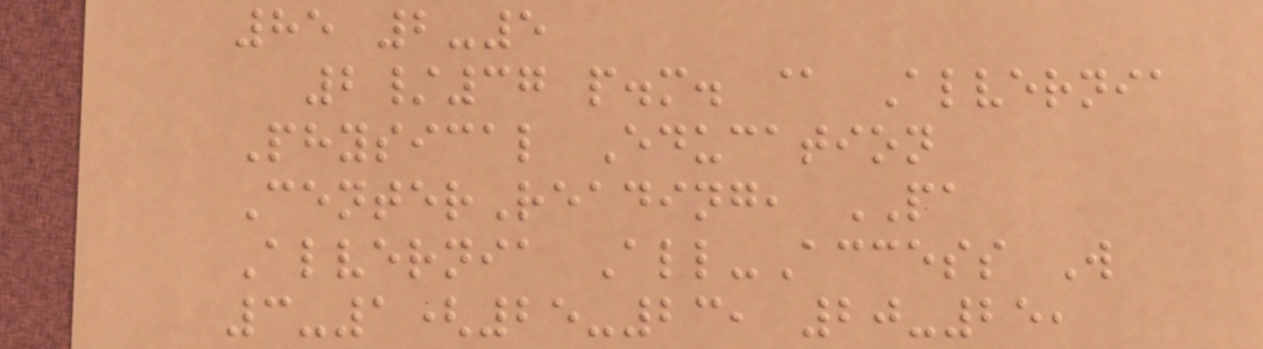85 2-5
2/37 p.m. @ Alvernia
Physical Education
CenterReading, PA
Alvernia All-Access W
3-1(25-23, 20-25,
